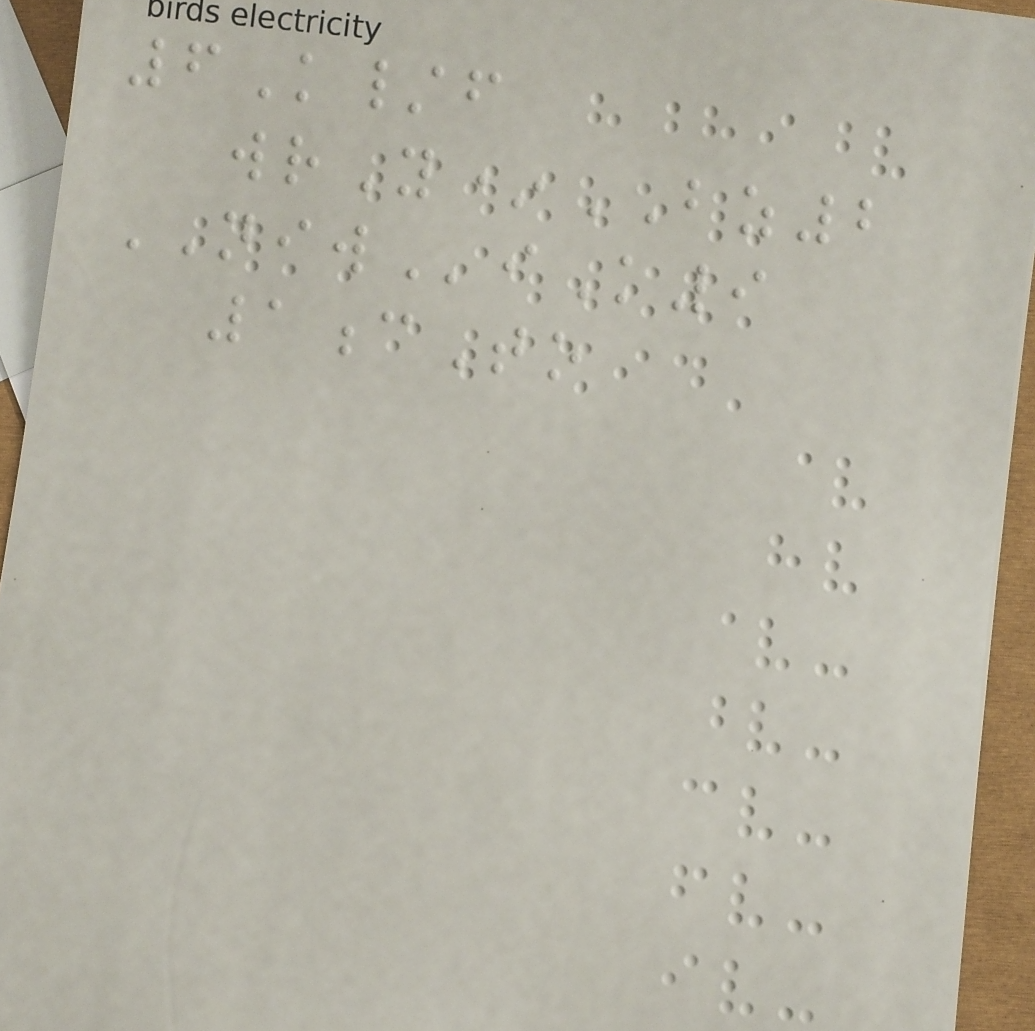6K/f
wrY*BZ2
NIWiK9
1cTo
